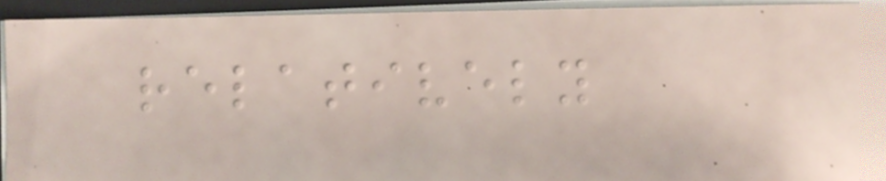relatively
